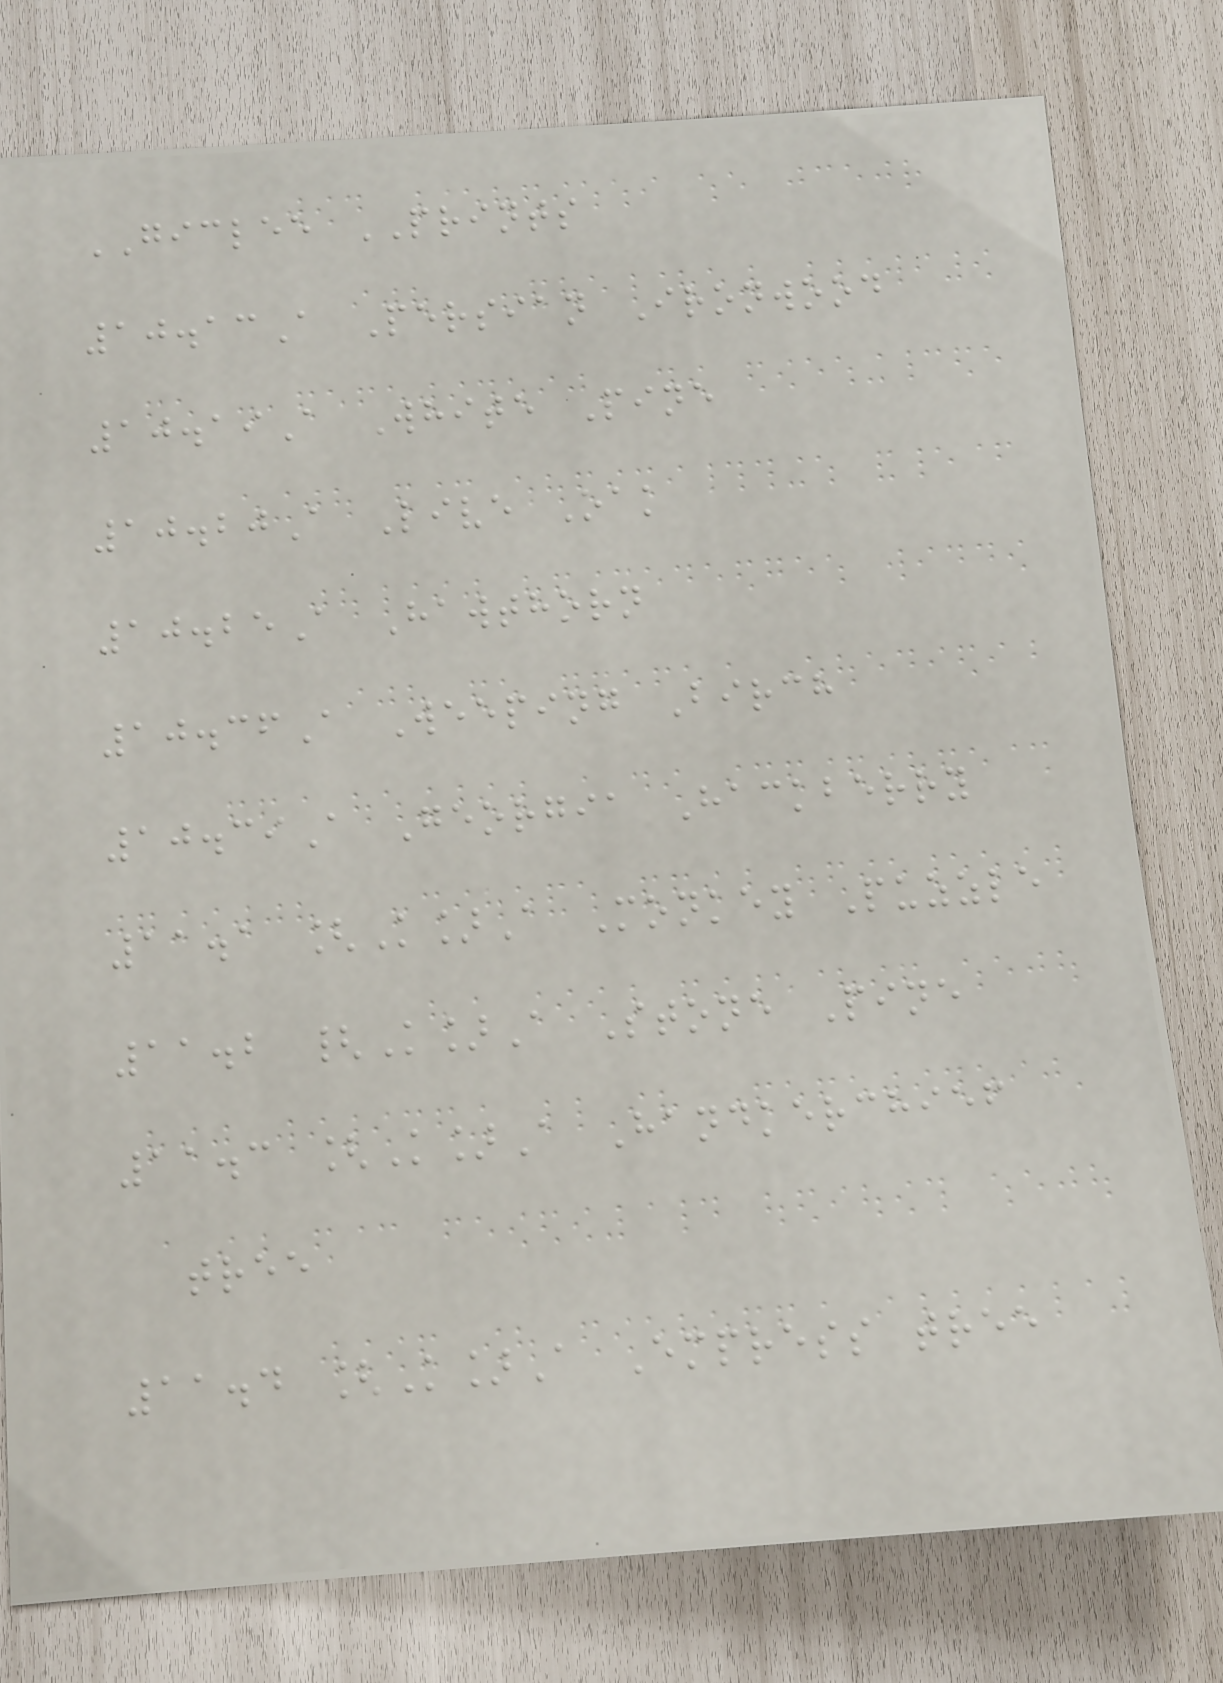GICLEE PRINTS
10.13A Persian Ironwood
10.19A White Pine
10.20A Live Oak
10.25A Hawthorn
10.36A Weeping Birch
10.39A Georgia Hackberry
11.1 [K]A Monkey Puzzle
11.2 {K]A Stone Pine
11.3 [K]A Handkerchief
tree
11.4 [K]A Empress tree
